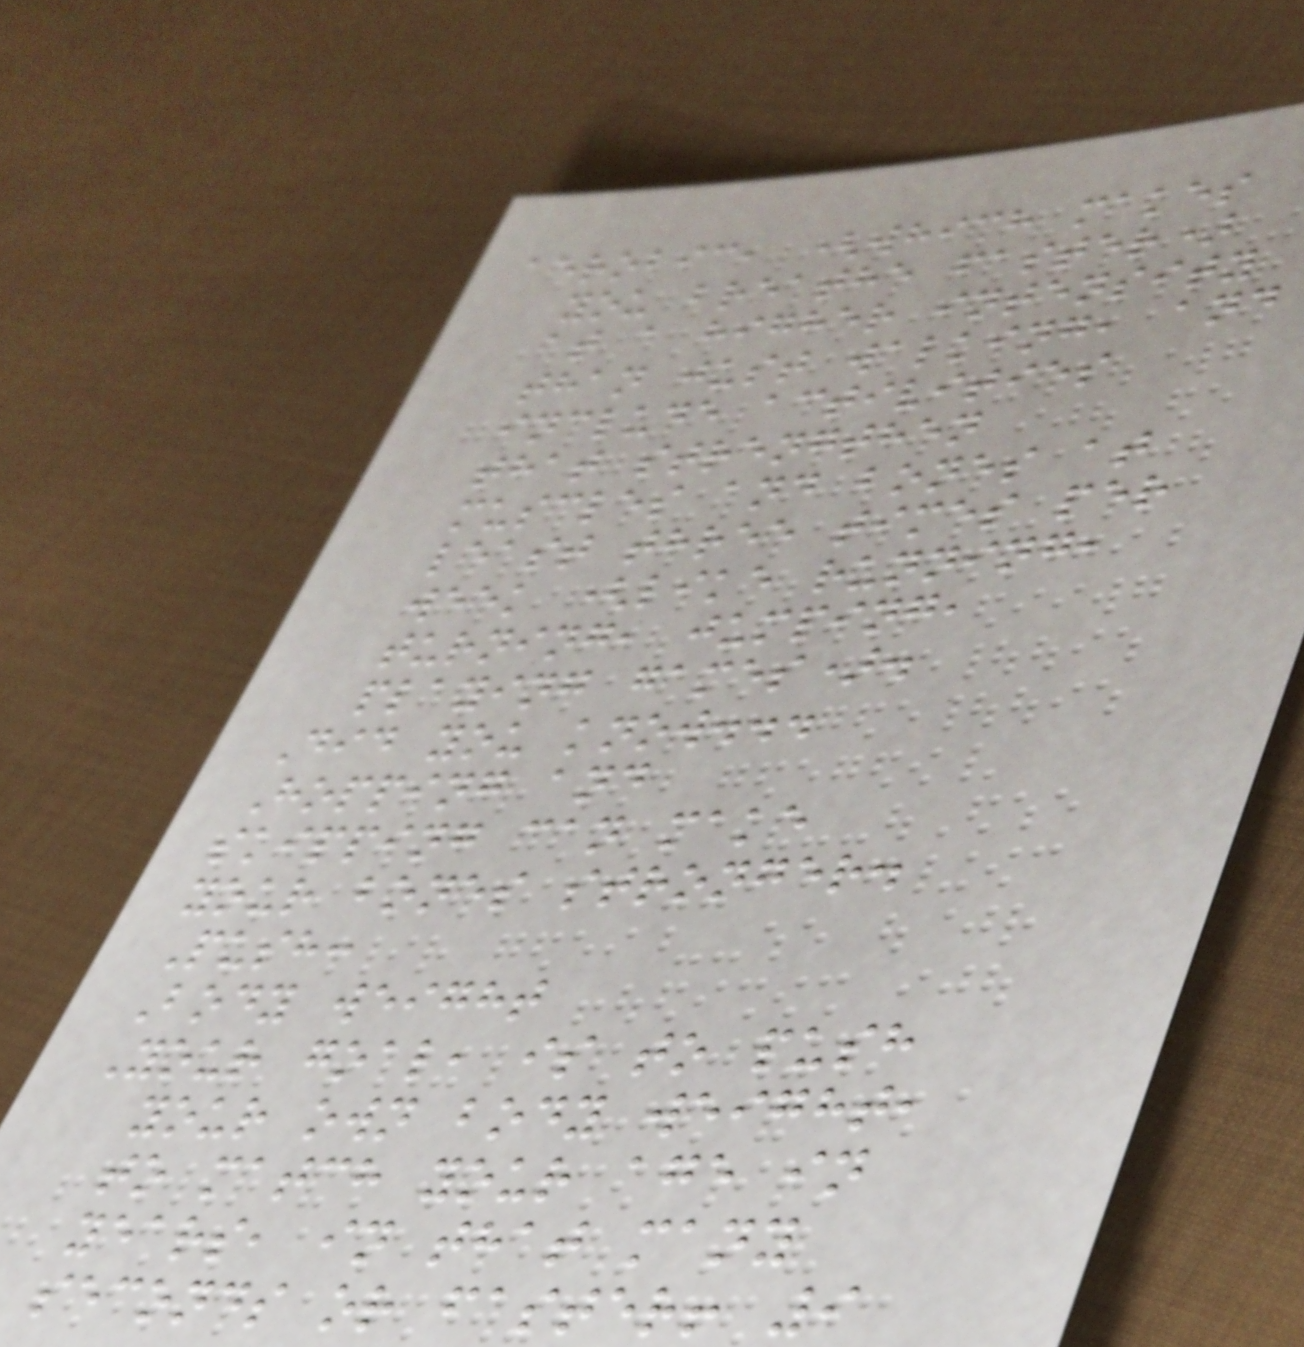aerobic, (which makes
you breathe faster)
at a higher intensity
than just walking, and
include activities
that strengthen
muscles and bones at
least three times per
week (like running,
turning, jumping,
playing games).
Did you know...
Hopping and
skipping can make
your bones stronger.
Push:
Body weight
Your goal, is to push
your own body weight,
to match your age in
years, in that many
seconds or faster! 9
